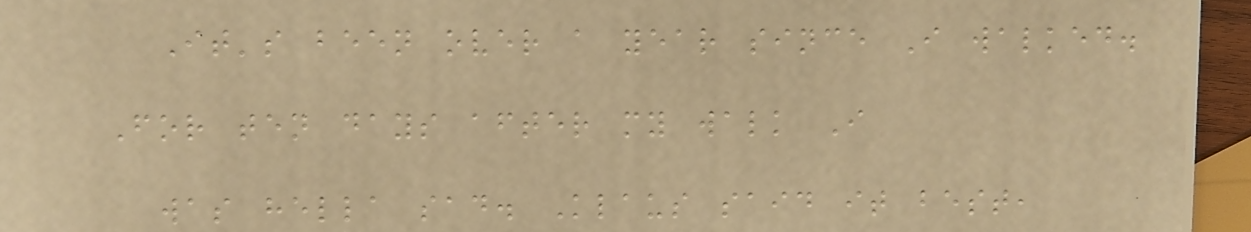It's been over a year since I walked.
For ten days after my walk I
was hella sad. Klaus said it best,
